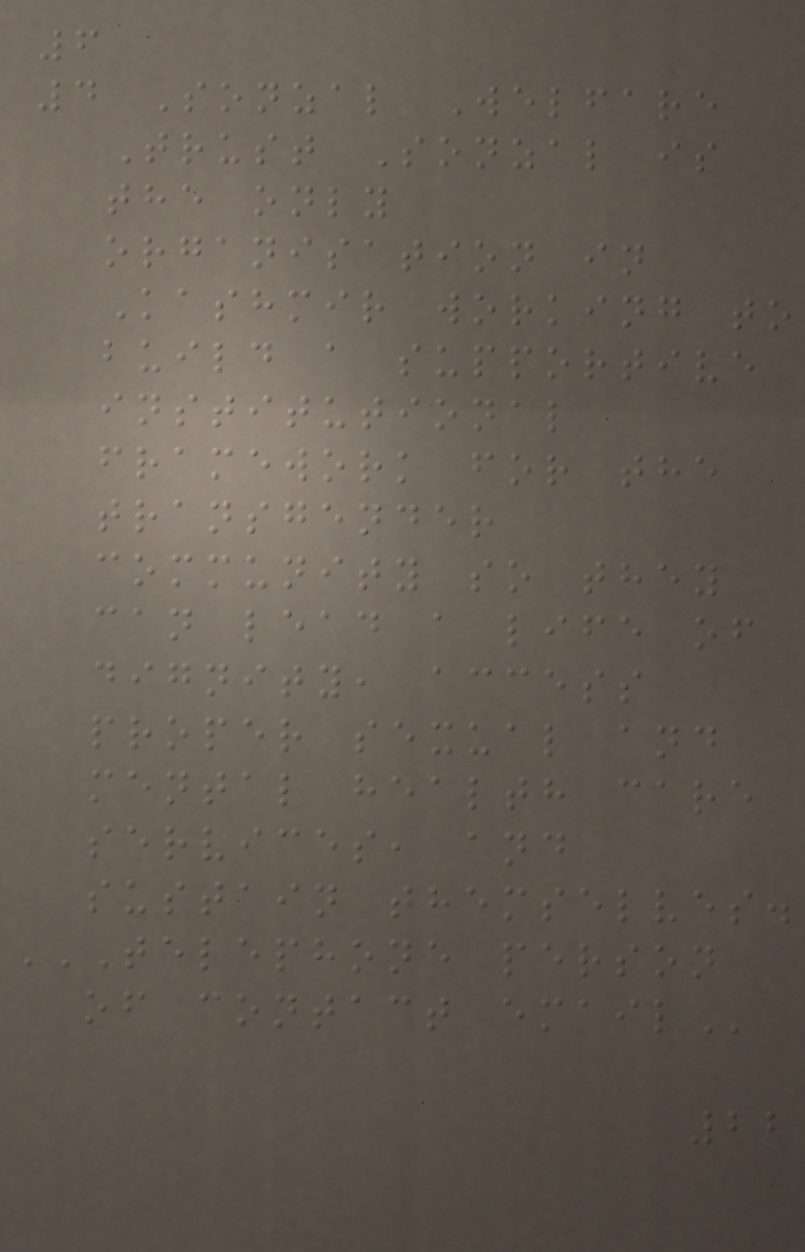6
4 Sonzal Welfare
Trust Sonzal is
the only
organisation in
Kashmir working to
build a supportive
institutional
framework for the
transgender
community so they
can lead a life of
dignity, access
proper sexual and
mental health care
services, and
sustain themselves.
TELEPHONE PERSON
OF CONTACT EMAIL
22
